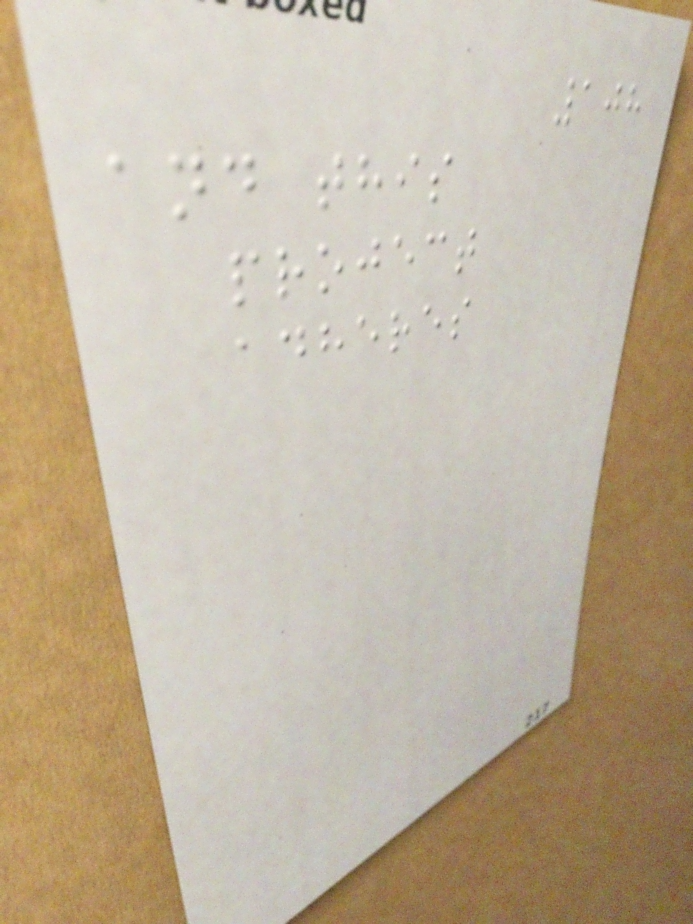108
and this
project
adheres
